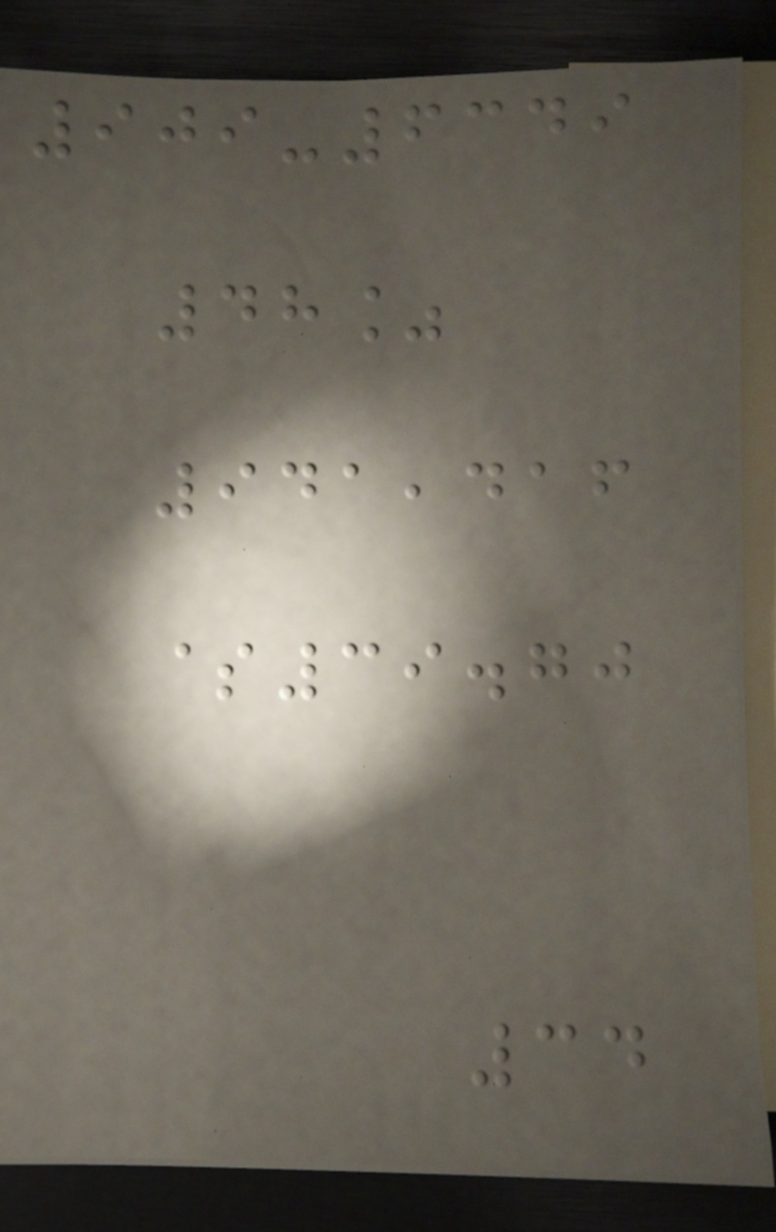909-6349
48%
941,416
$39.70
34
